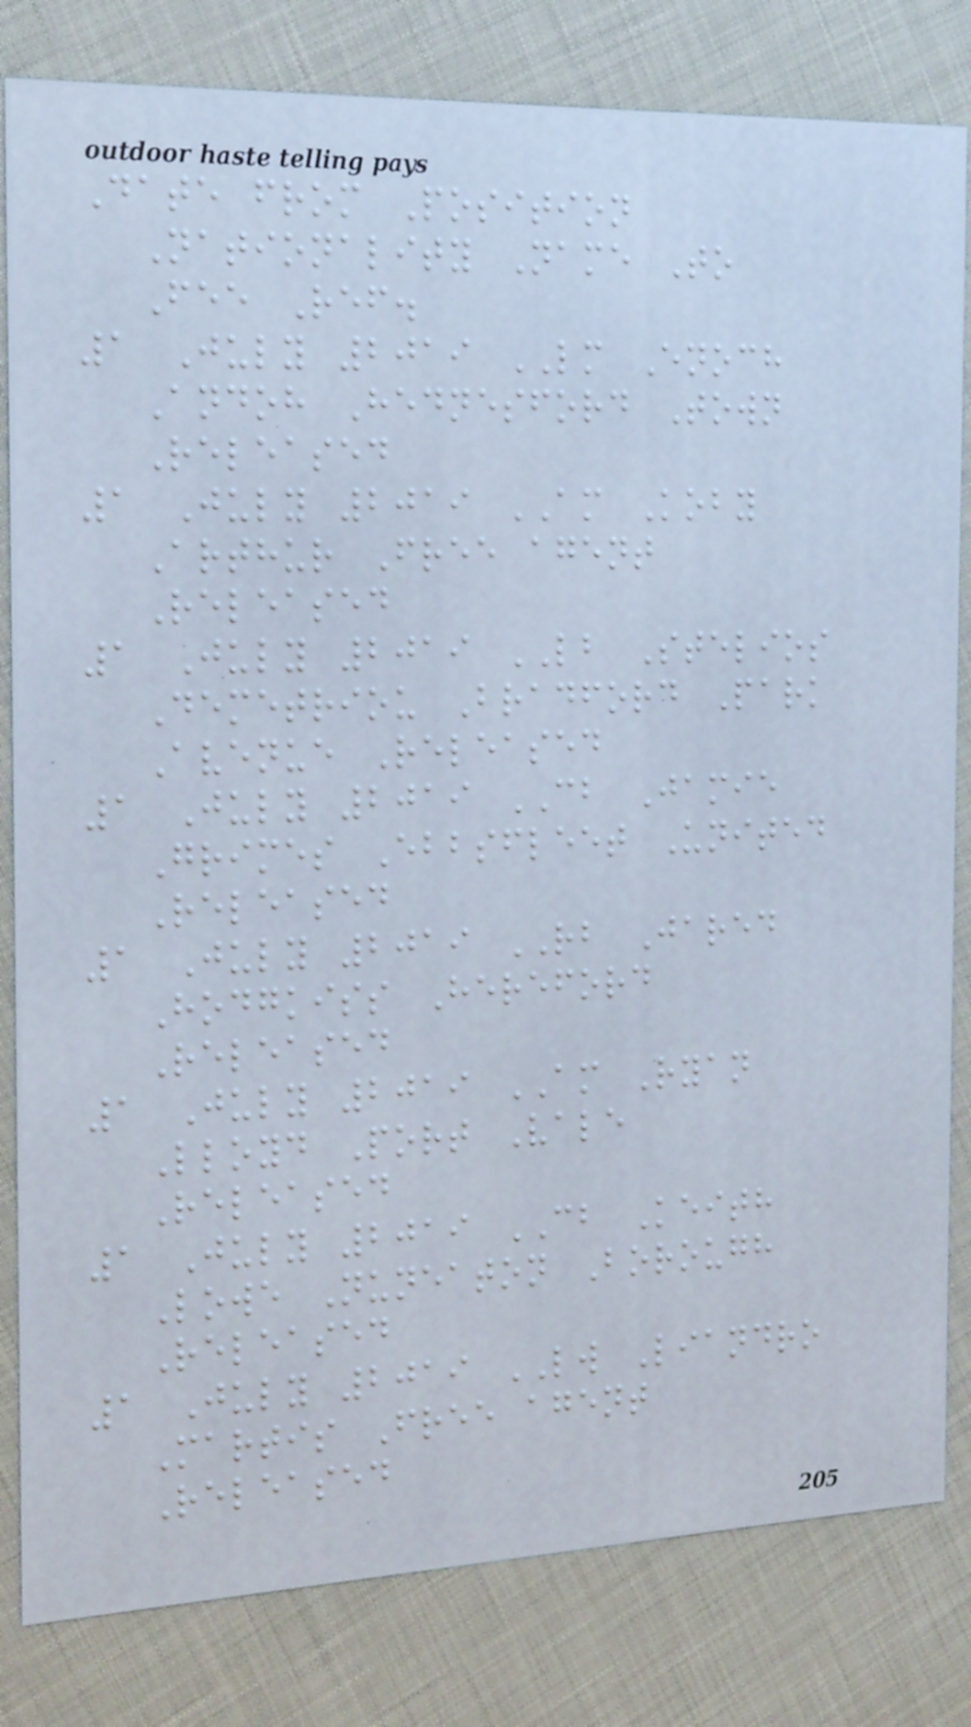Date from Position
Nationality Name To
Fee Ref.
1 July 2019 LM Enoch
Andoh Hednesford Town
Released
1 July 2019 AM Koby
Arthur Free agent
Released
1 July 2019 LB Stelios
Demetriou Bradford Park
Avenue Released
1 July 2019 CB Jamie
Grimes Ebbsfleet United
Released
1 July 2019 RB Jared
Hodgkiss Hereford
Released
1 July 2019 AM Ryan
Lloyd Port Vale
Released
1 July 2019 CB Keith
Lowe Nuneaton Borough
Released
1 July 2019 LW Liandro
Martis Free agent
Released
